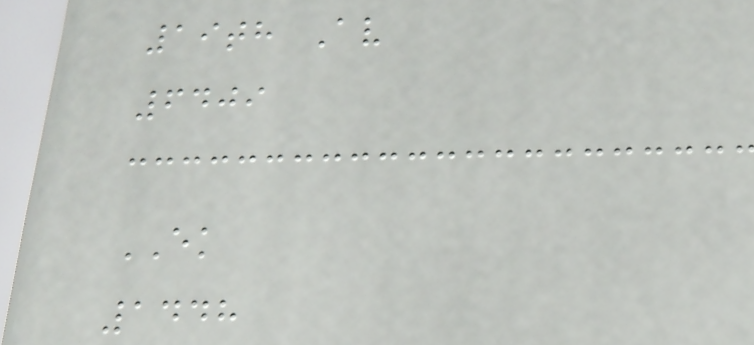19th Av
6409
EK
1448
